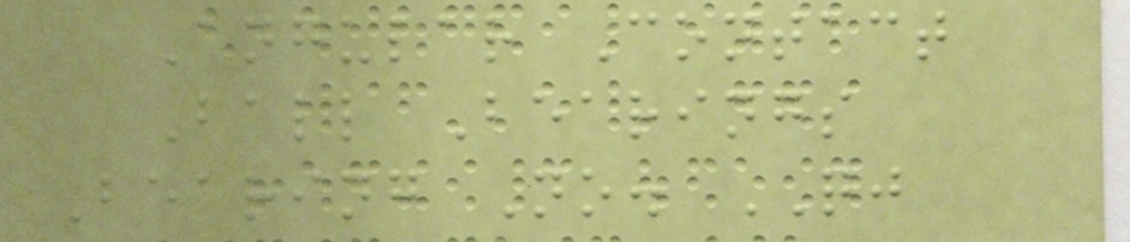Angular Contact
Ball Bearings
Bearing No. QJ
